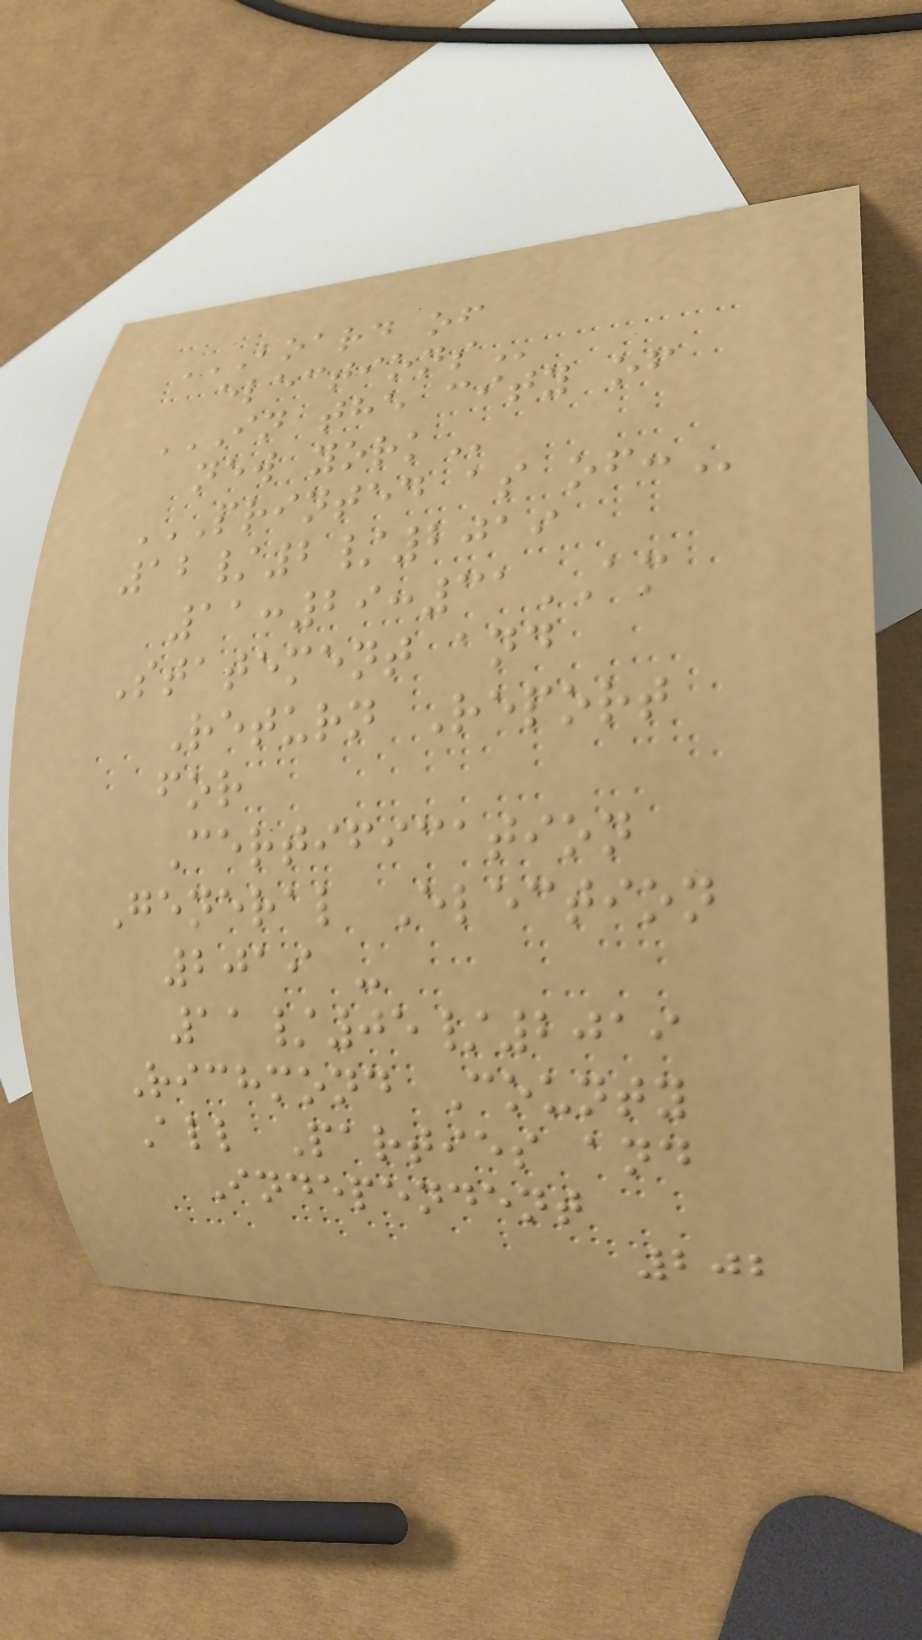BOARD OF
ELECTIONS
IN THE CITY OF
NEW YORK
PRINTED AS OF:
12/2/2019
11:29:31AM
Statement and
Return Report
for
Certification
General Election
2019 -
11/05/2019
Richmond County
All Parties and
Independent
202
